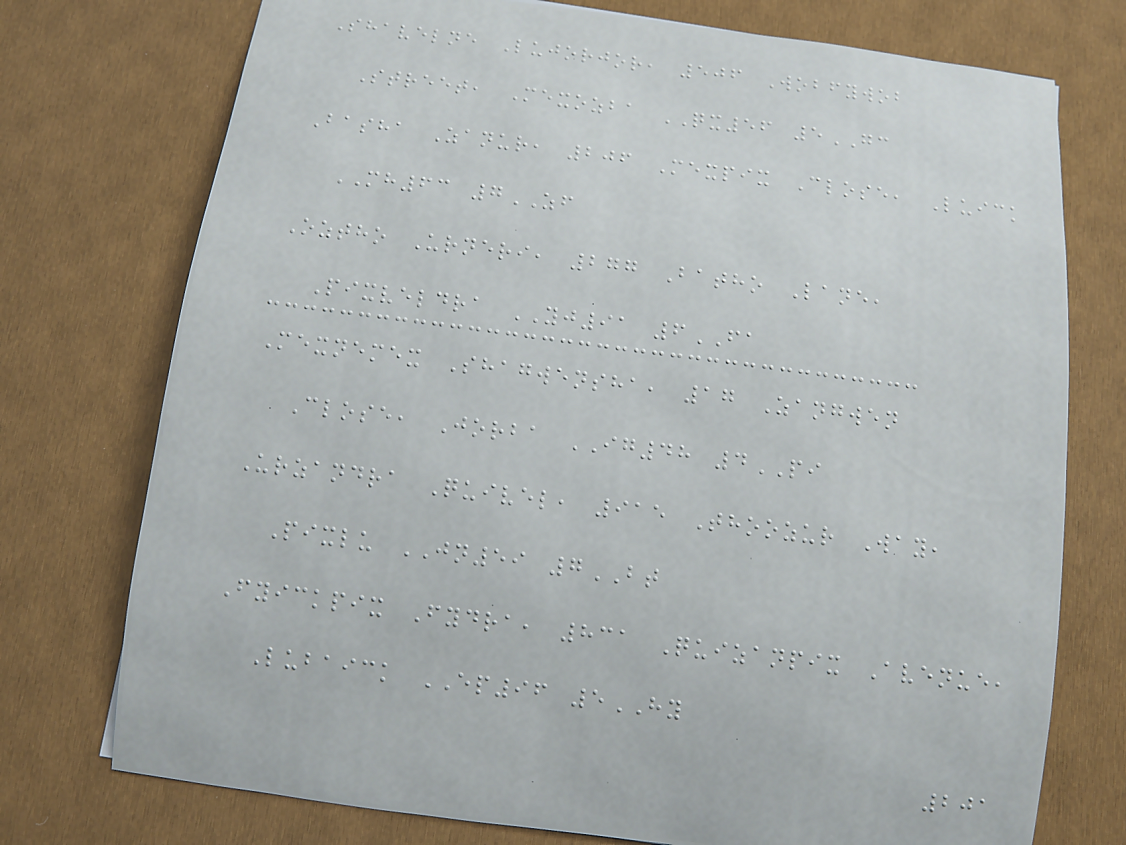Shavelne Lujorjor, 506 Wobfywob
Street, Mexozba QX56 5GC
Basha Zanur, 206 Mexpix Close, Luick
MH63 7ZF
Oztho Urneri, 277 Batho Lane,
Pixveldra YJ91 6FA
Mexnemex Shagwensha, 17 Zangwen
Close, Jorba IG48 4PI
Urzandra Quivel, 915 Thoozur Way,
Pixlu JN59 7BT
Fyickpix Fydra, 831 Quizanpix Avenue,
Lubaick EP96 5HY
201
